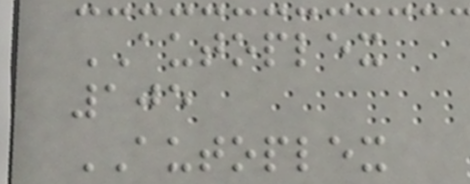AUTOPLEX
105
AUTOPLEX
